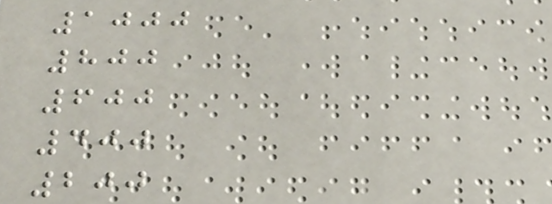1000
800
600
400
200
